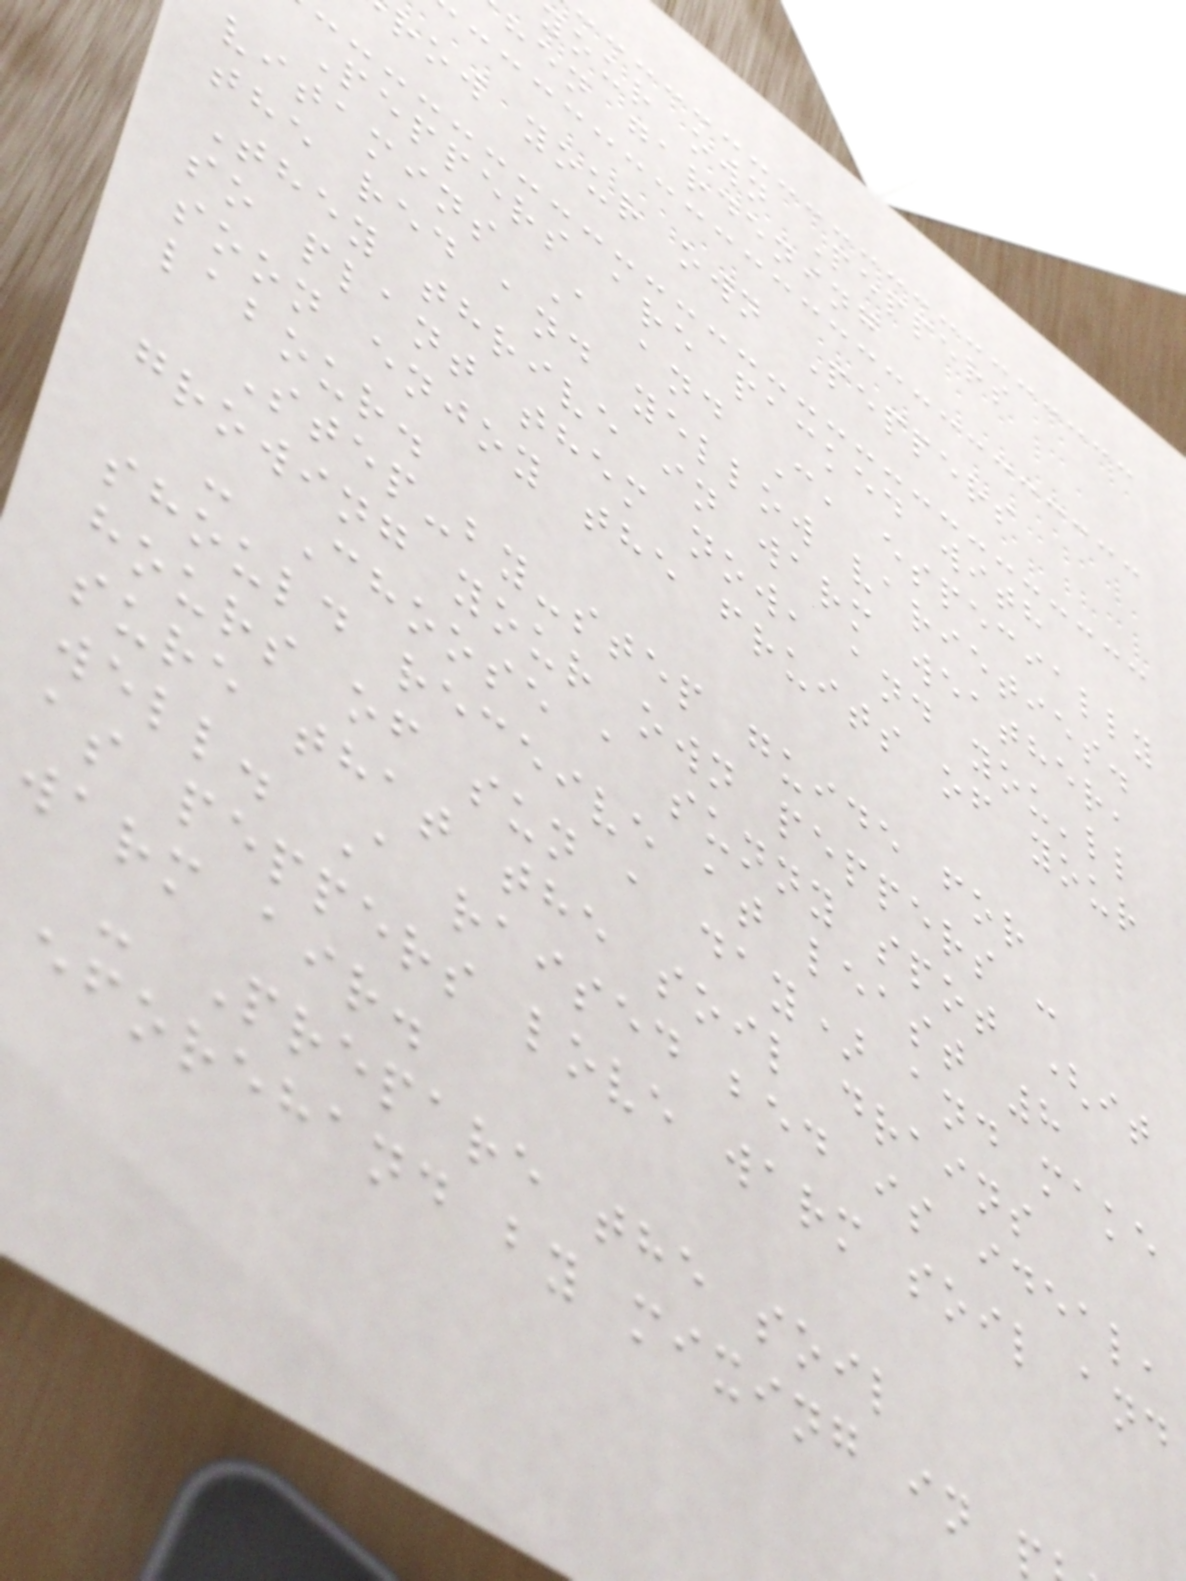your own Peppers
hen gardening
row your own Peppers
Peppers are packed with
vitamins A and C, especially
the red and yellow varieties.
They thrive in warm weather,
so plant them now, and you'll
soon enjoy the fruits of your
labour.
Step-by-step guide for
growing your own peppers :
- Choose a sunny spot (it
should receive at least 8
hours of sun a day) and make
sure that the soil drains
well. A raised bed is ideal,
as peppers love warm soil and
warm air.
- Prepare the soil
eforehand by mixing in
